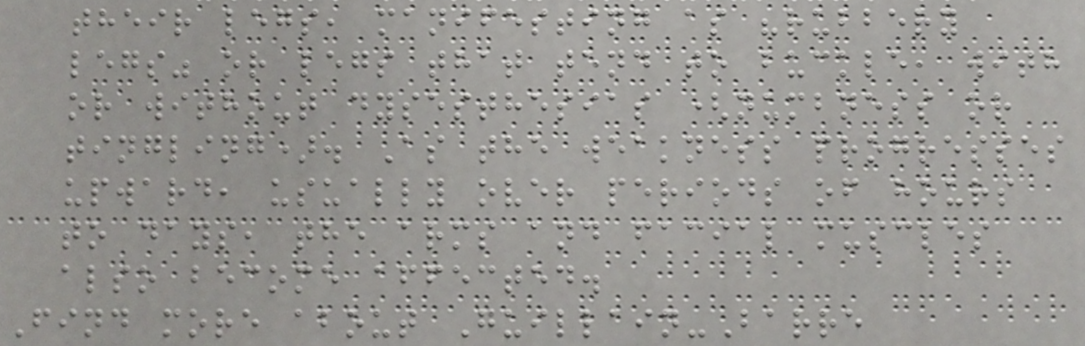their legs, manifesting as "rubbery
legs" or legs that tend to buckle, with
or without dysesthesias (numbness or
tingling). As the weakness progresses
upward, usually over periods of hours
to days, the arms and facial muscles
also become affected.
Find more about Guillain-Barre
